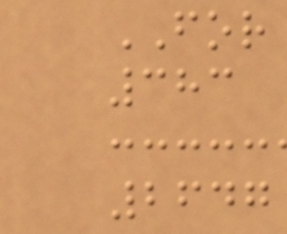FOR
383
2647
